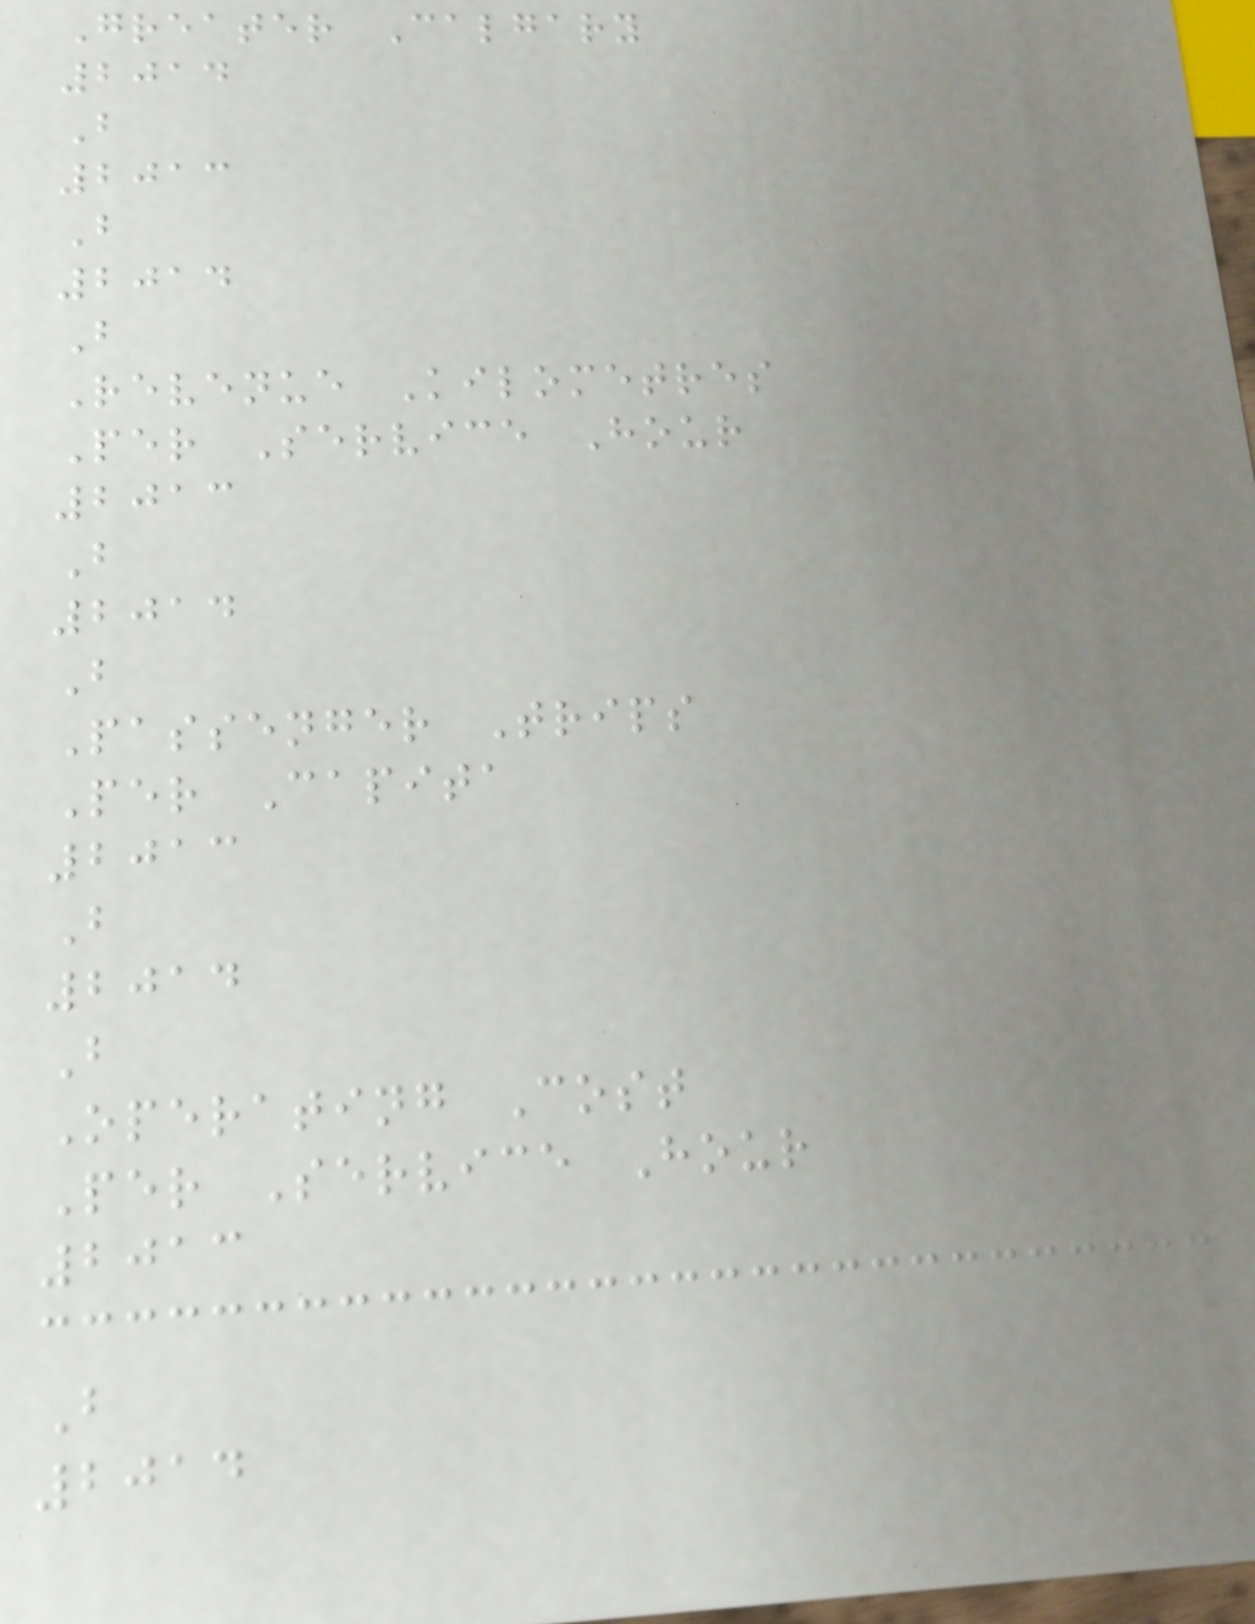Greater Calgary
2014
B
2013
B
2014
B
Revenue Kilometres
Per Service Hour
2013
B
2014
B
Passenger Trips
Per Capita
2013
B
2014
B
Operating Cost
Per Service Hour
2013
B
2014
